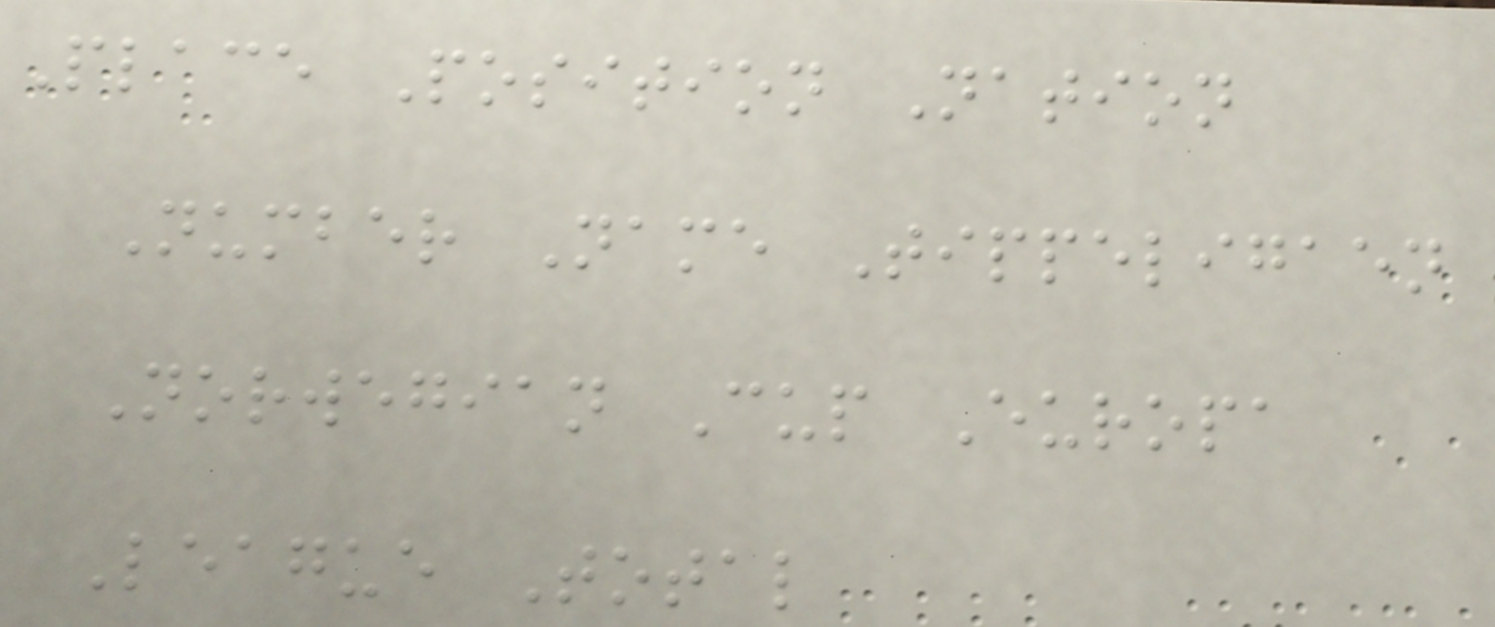Place Position Nation
Number Name Tippeligaen
Norwegian Cup Europa
League Total
